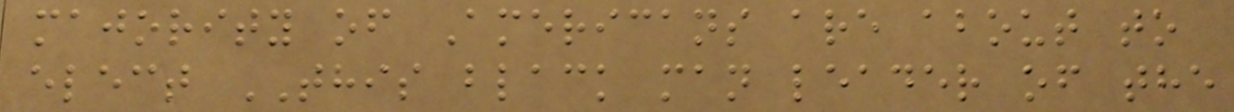majority of Americans are about to
elect THIS black man leader of the
